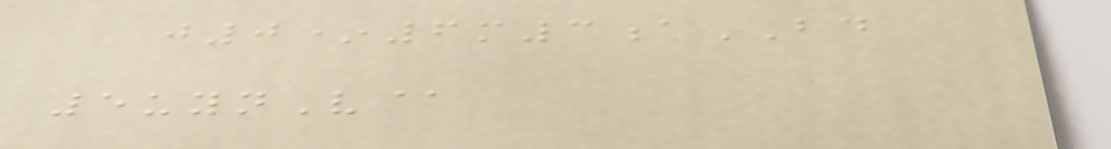j0*6m3aBD
5uynV@
